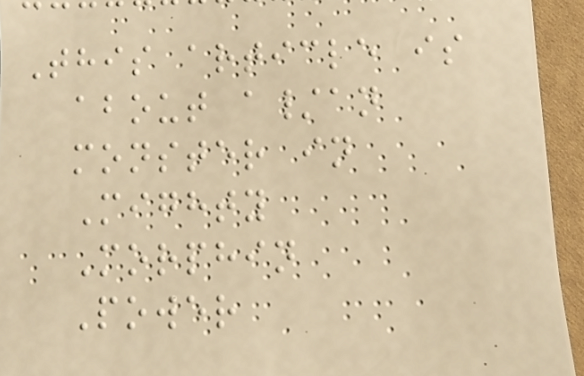This article is
about a/an
monster in
Mighty
Morphin
Power
